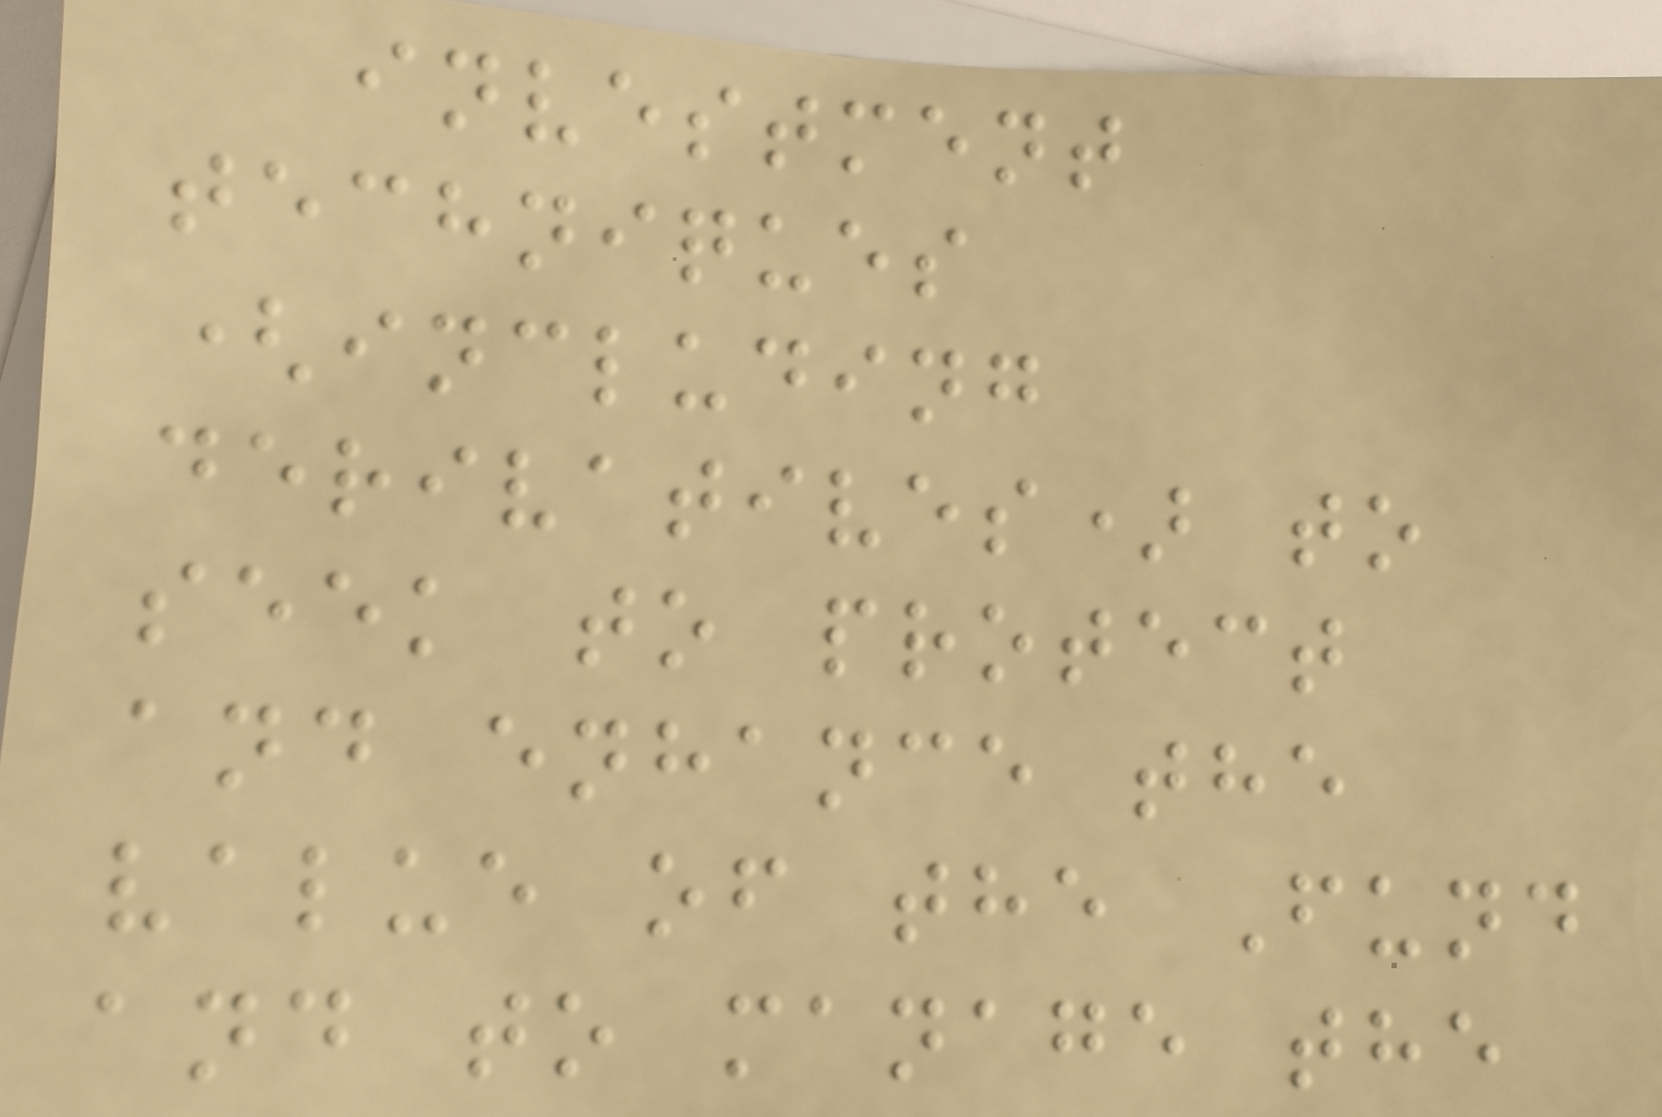investment
techniques
(including
derivatives) to
seek to protect
and enhance the
value of the Fund
and to manage the
